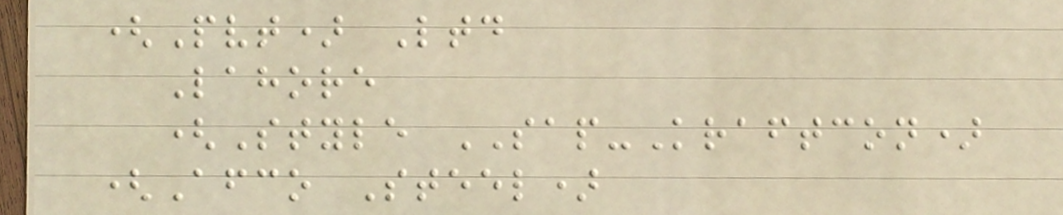(Pvt) Ltd
Lahore
(Style SAP-Kraftcon)
(Afco Steel)
